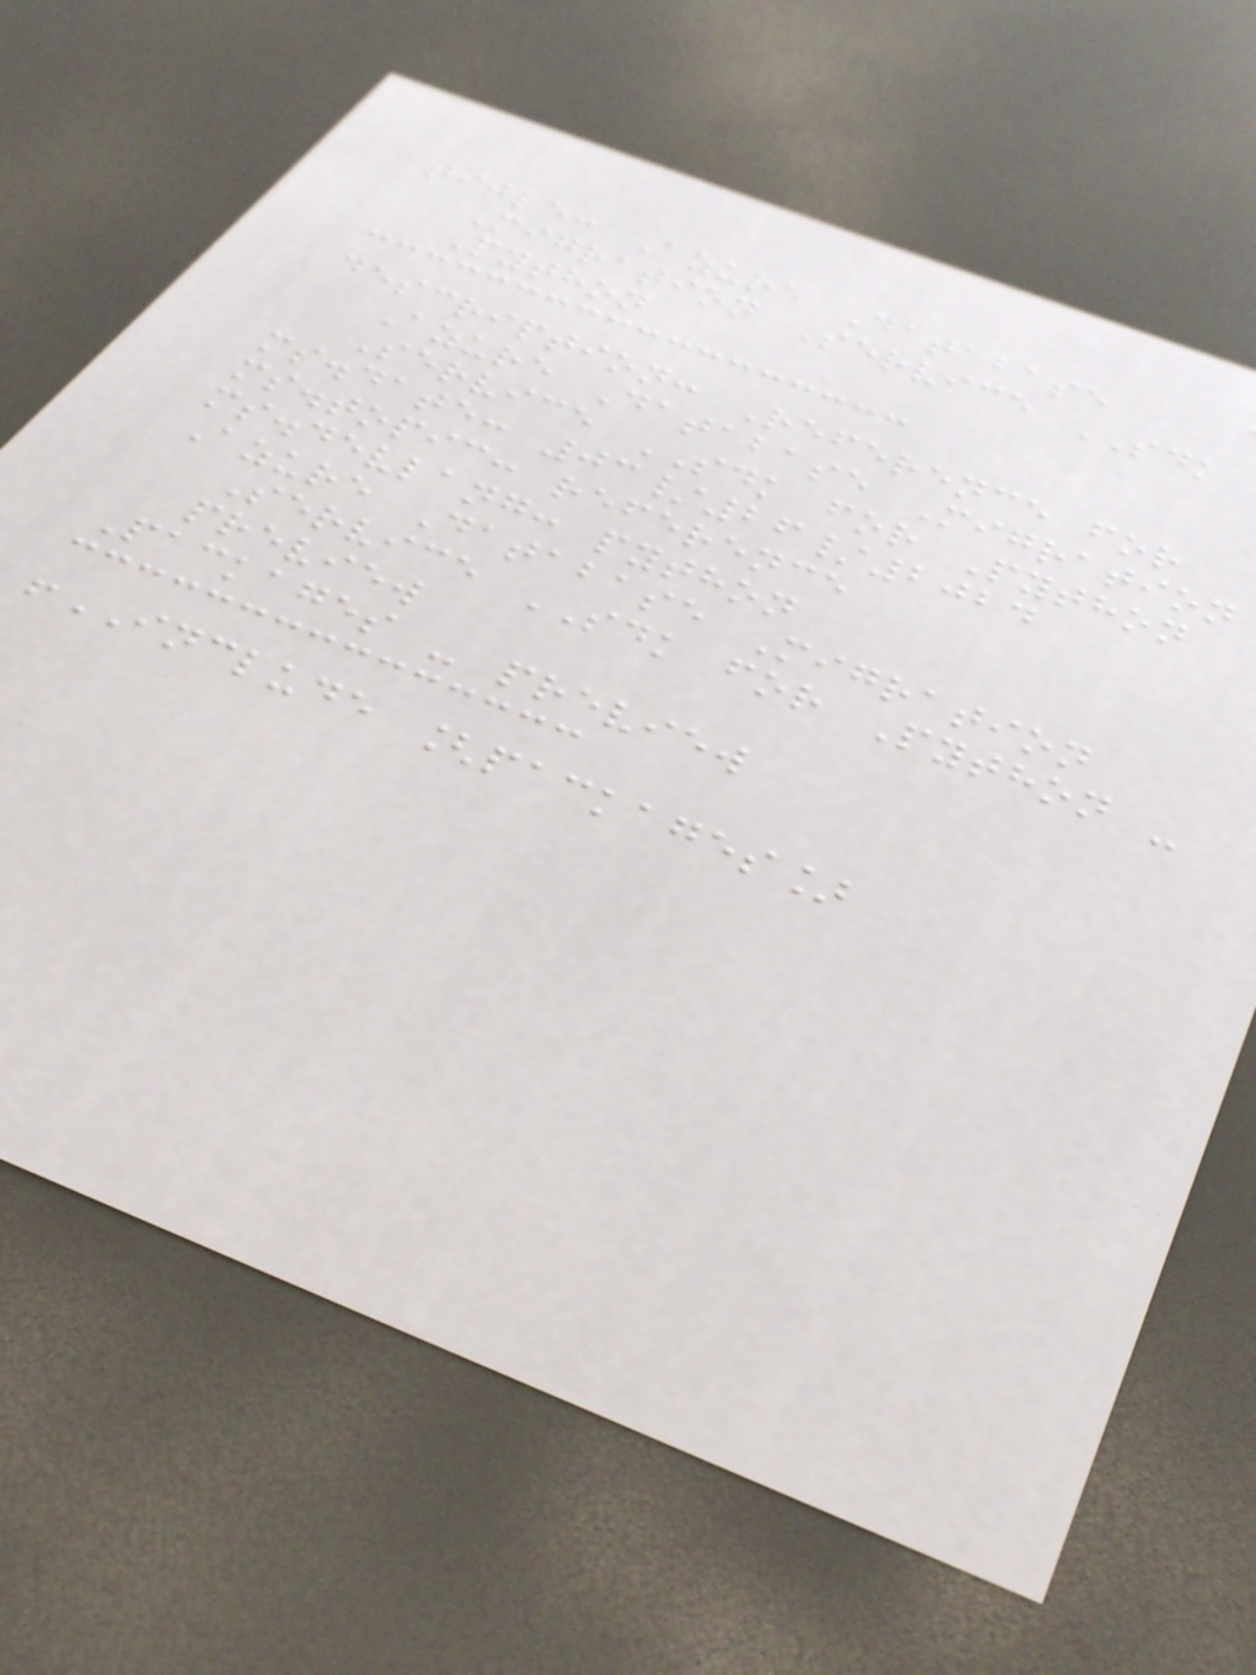title: Azure Database
Migration Service SDK
Python
description: Reference for
Azure Database Migration
Service SDK for Python
ms.date: 03/26/2024
ms.topic: reference
ms.devlang: python
Azure Database Migration
Service SDK for Python -
preview
Packages - preview
!INCLUDE [packages]
